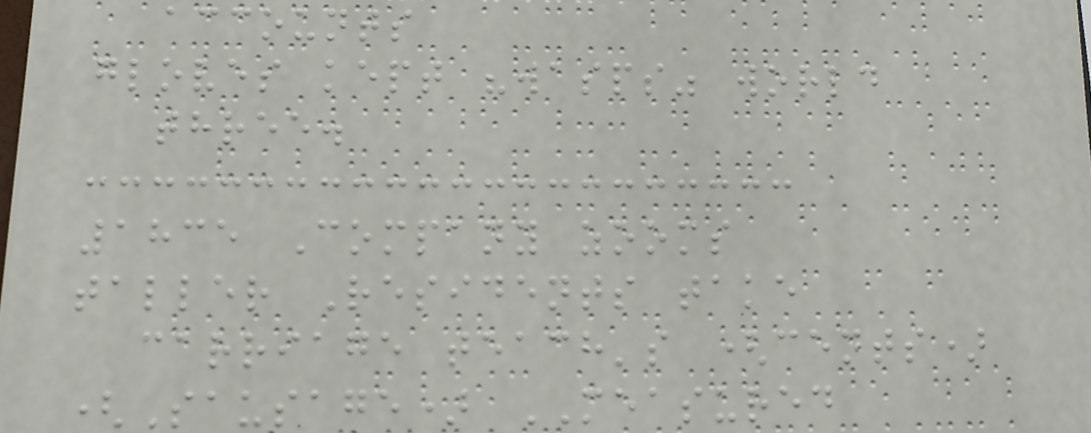accounts
gloves kept "wasps" world
three.
1835 Company zooms
taller Residents take
carriage teach's (cents)
(Sausage) MEASURED
